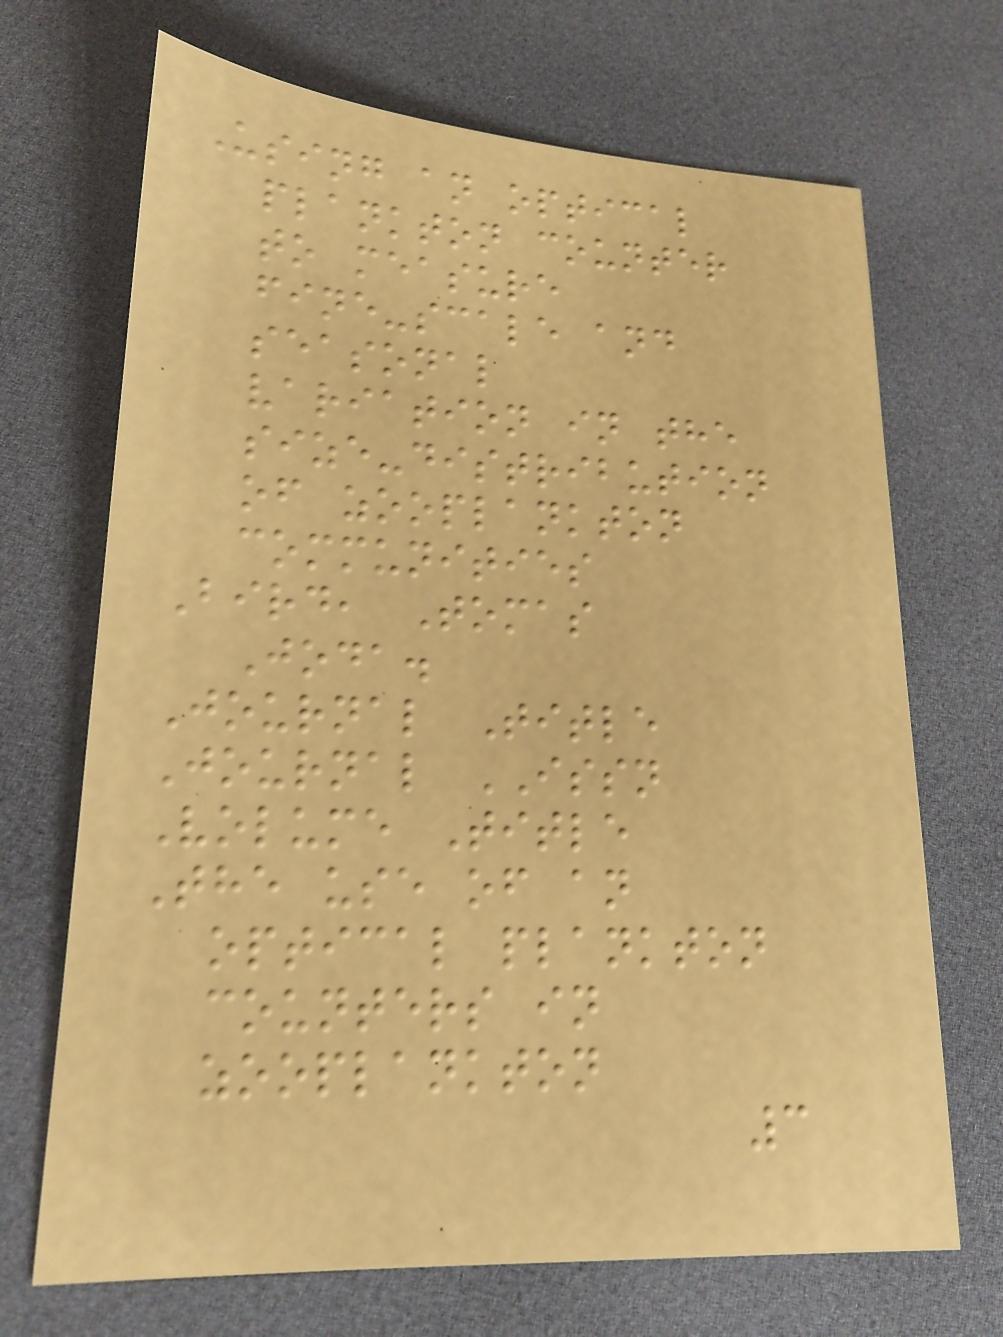Using an optical
plankton counter
to measure
fine-scale and
seasonal
variation in the
size-distribution
of zooplankton
communities
Bird, Tomas
Joda.
Journal Title
Journal ISSN
Volume Title
The use of an
optical plankton
counters in
zooplankton
3
